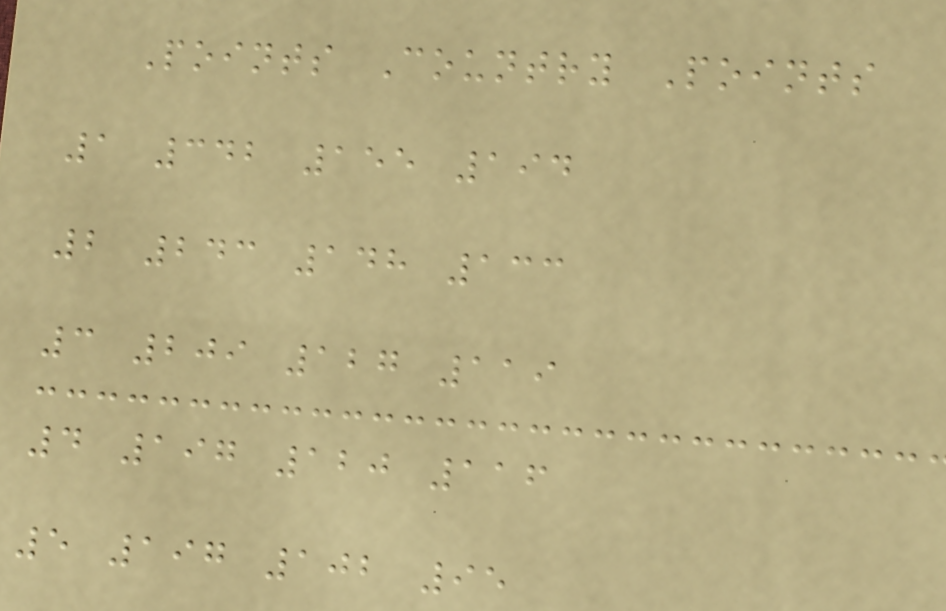Points Country Points
1 342 155 194
2 243 148 133
3 209 127 119
4 197 120 116
5 197 102 95
